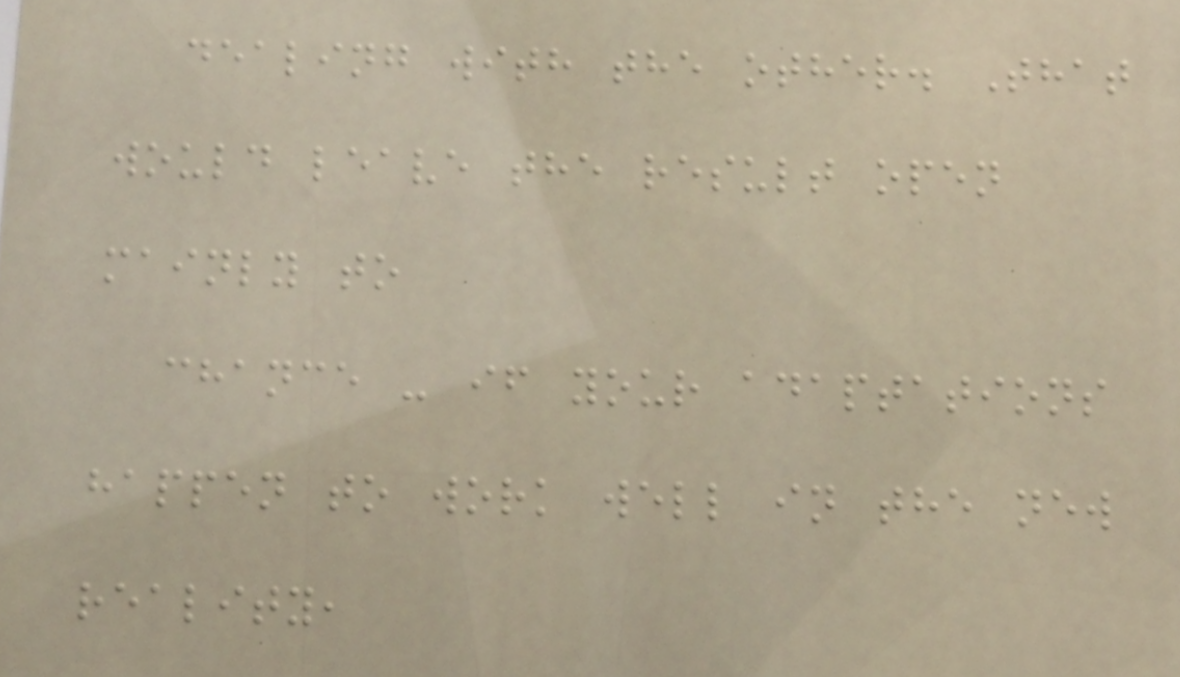dealing with the other. That
would leave the result open
mainly to
chance - if your adaptations
happen to work well in the new
reality,
